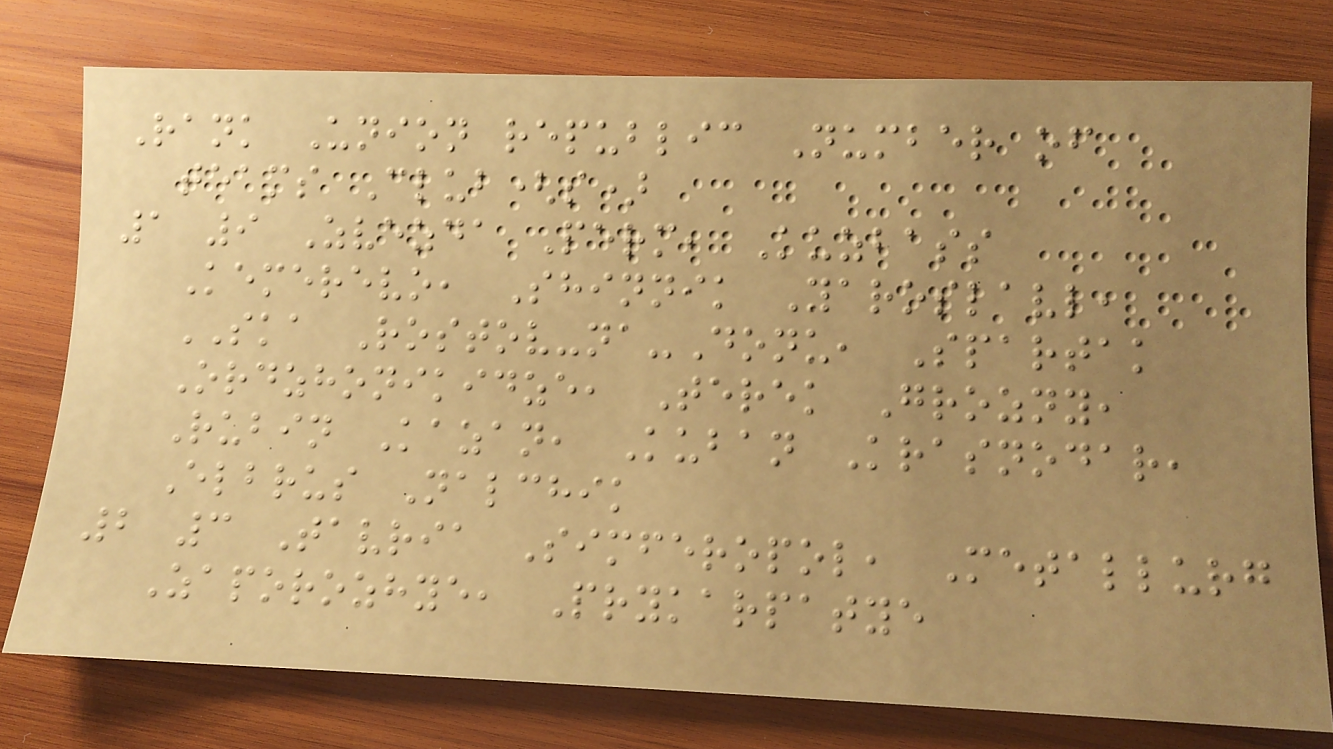Rank Union republic Number of
teams Club(s)
1 9 Zvezda Perm, Kuzbass
Kemerevo, Shinnik Yaroslavl,
SKA Rostov-na-Donu, Spartak
Ordzhonikidze, Terek Grozny,
Rubin Kazan, Kuban Krasnodar,
Elbrus Nalchik
2 3 Tavria Simferopol, Metallurg
Zaporozhye, Prykarpatye
